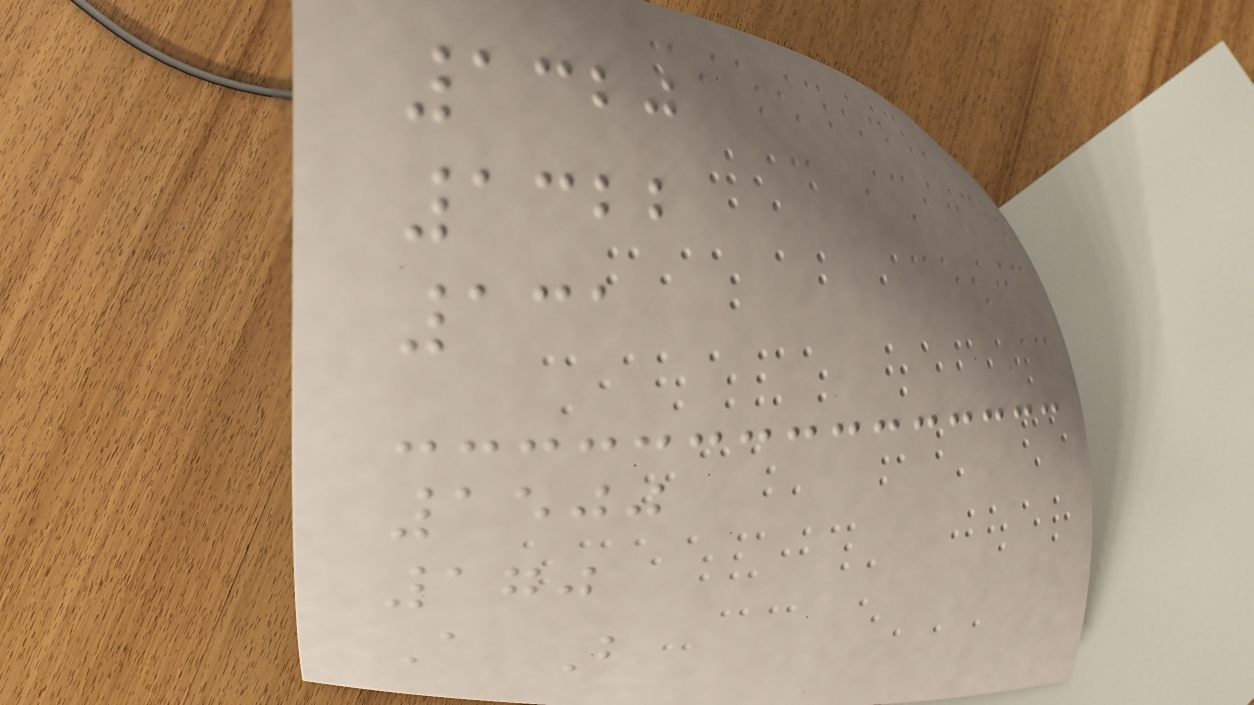1320
1322
131
1500
170
A B
